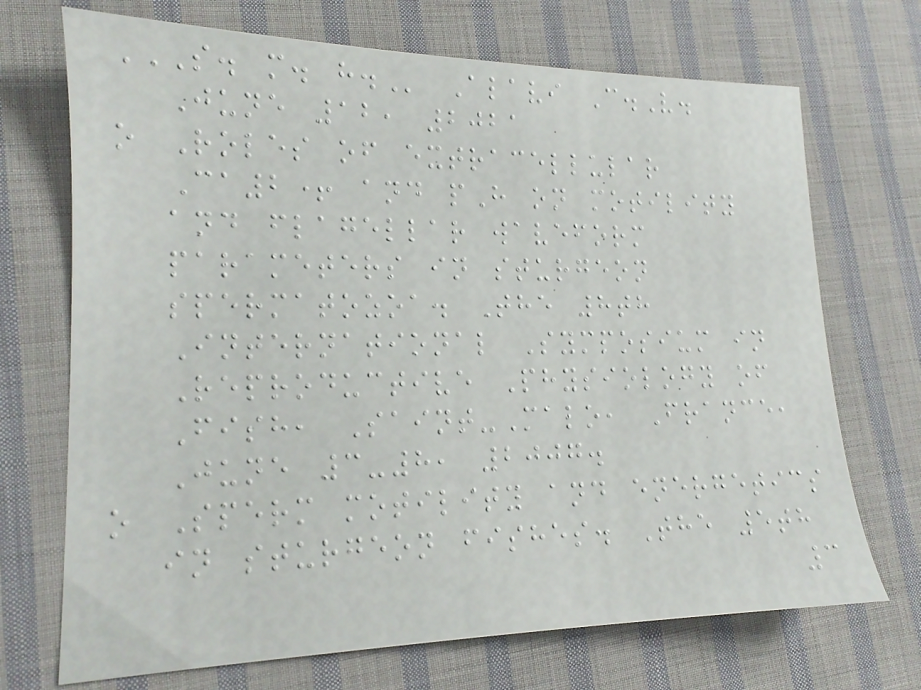S. M. H. Alavi C.V.
June 12, 2021
o Roles of extracellular
Ca2+ and pH on motility
and flagellar waveform
parameters in sturgeon
spermatozoa. The 8th
International Symposium in
Reproductive Physiology of
Fish, Saint-Malo, France,
June 3-8, 2007.
o Sperm motility and energetics
in sturgeon fishes. The 5th
3
